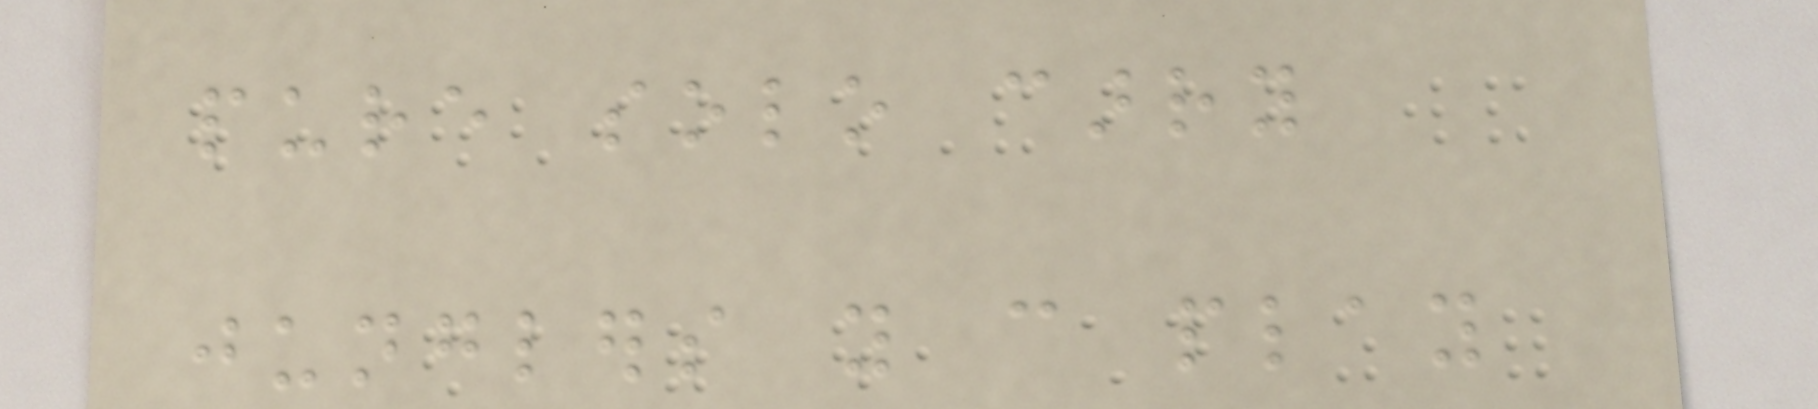pure solo carry
junglers you can play
